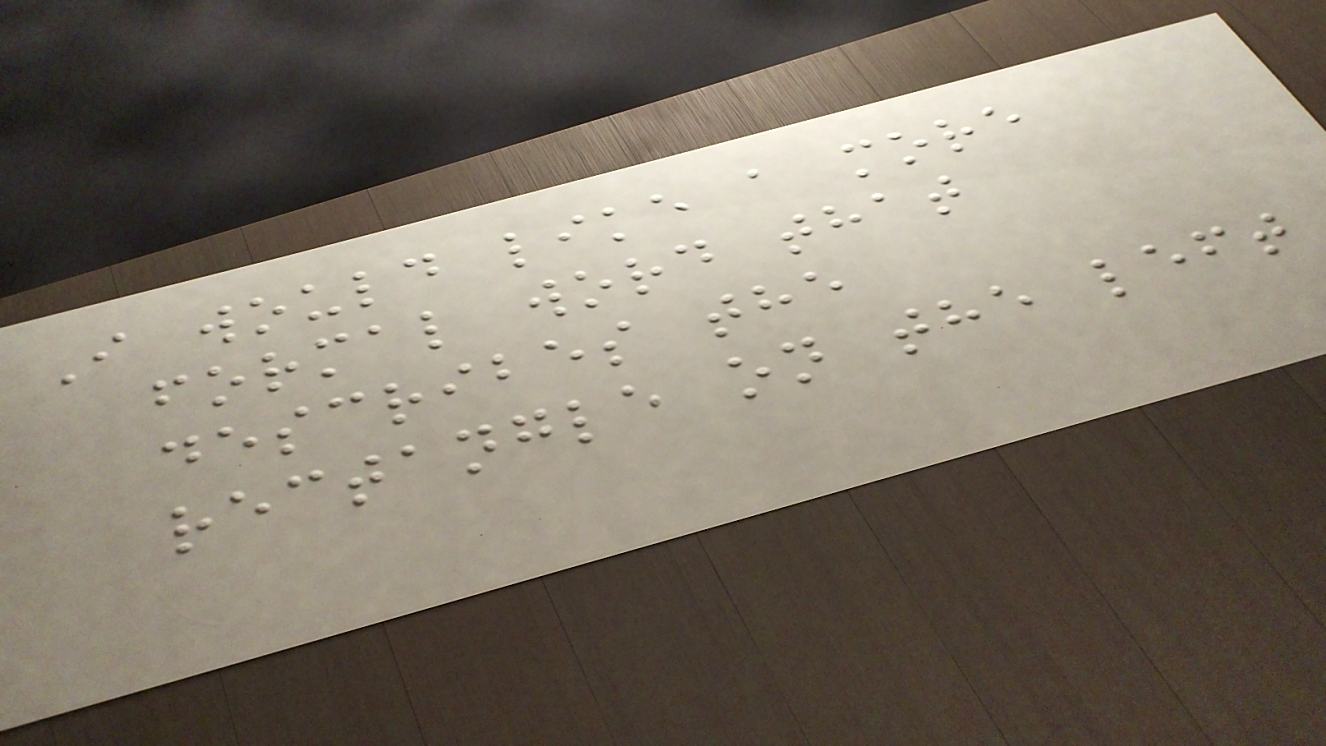I would like a more
formal word that
describes the
rectangle on the left
